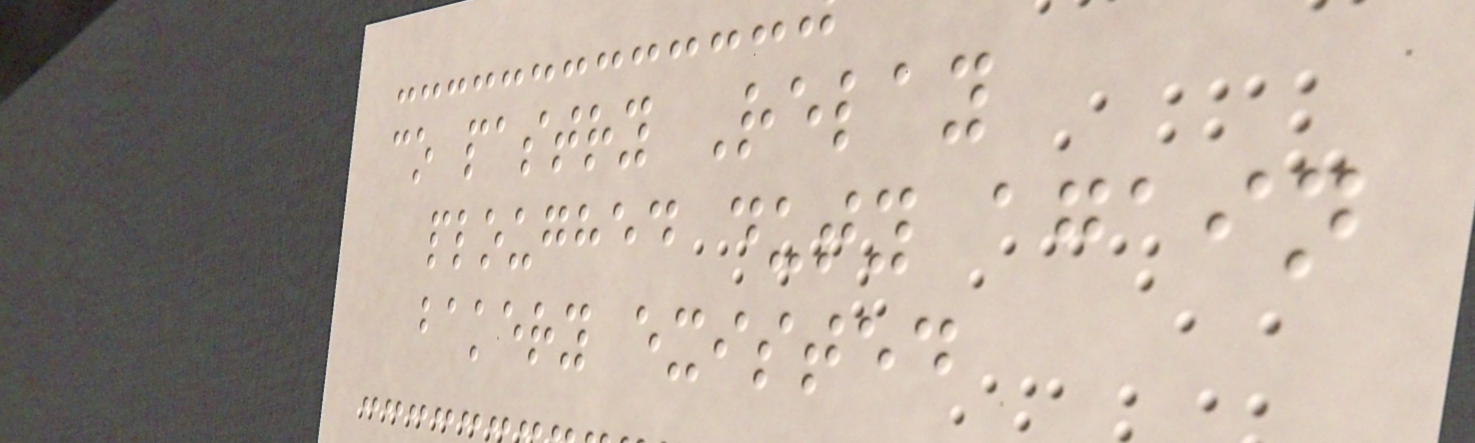co pastry Relay
ploughed duty again
bakery existed
